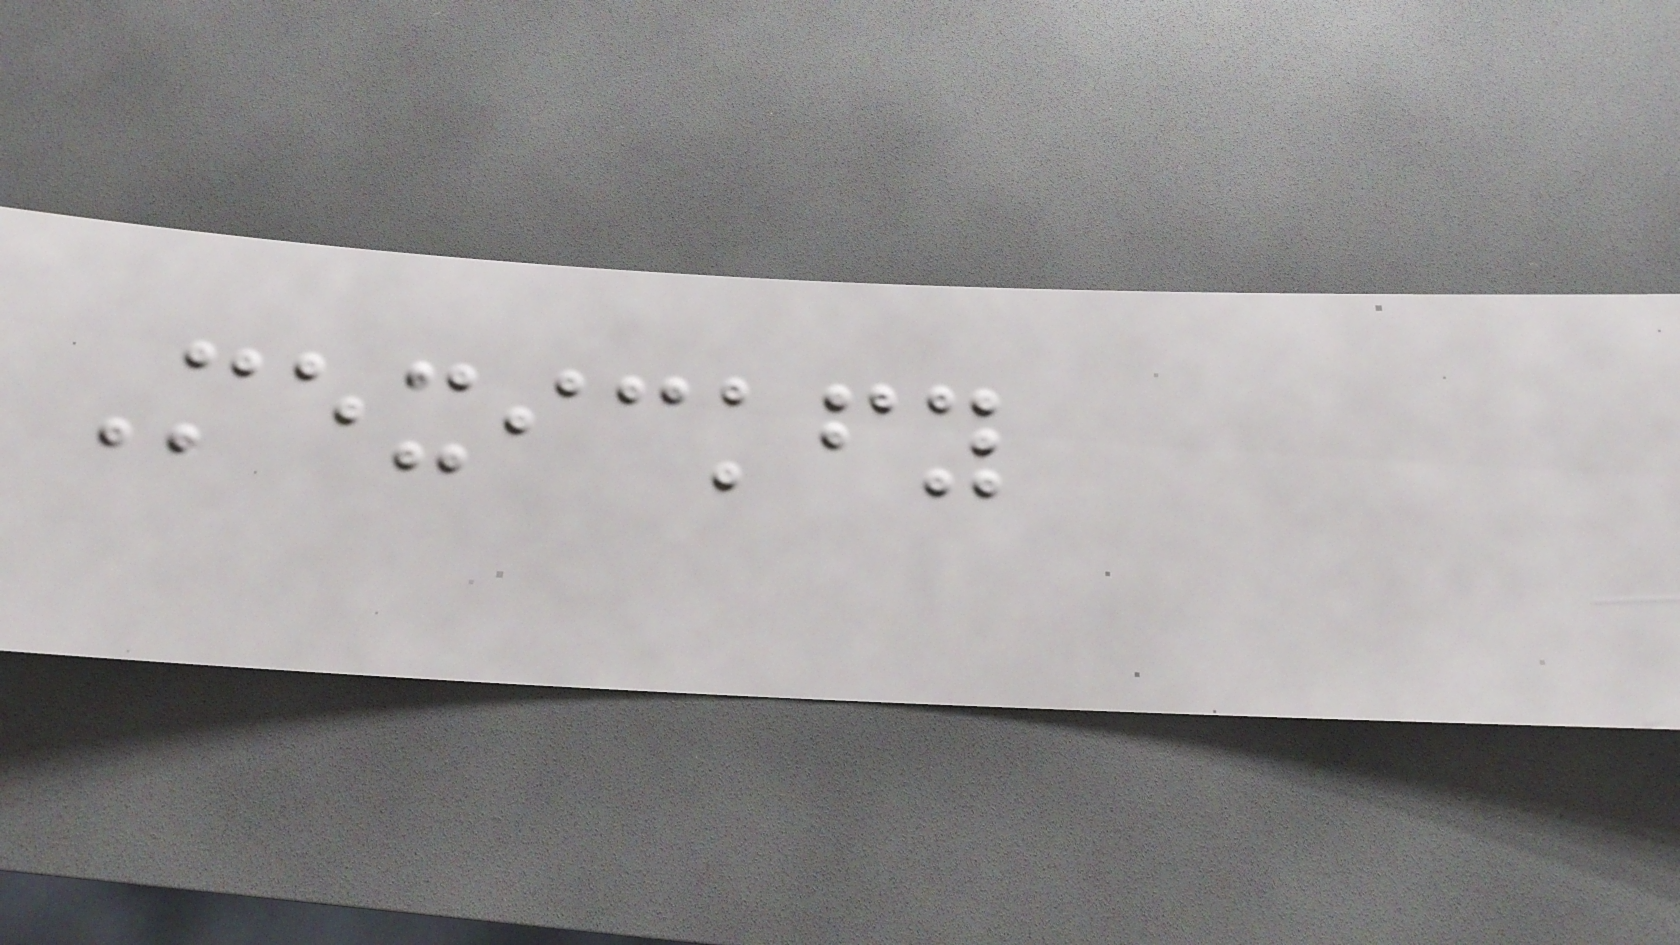Mexickfy
